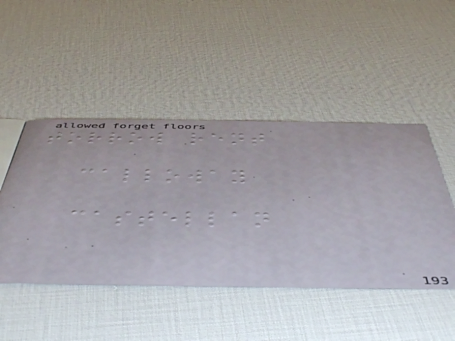torrow rent
calloway
castellan
